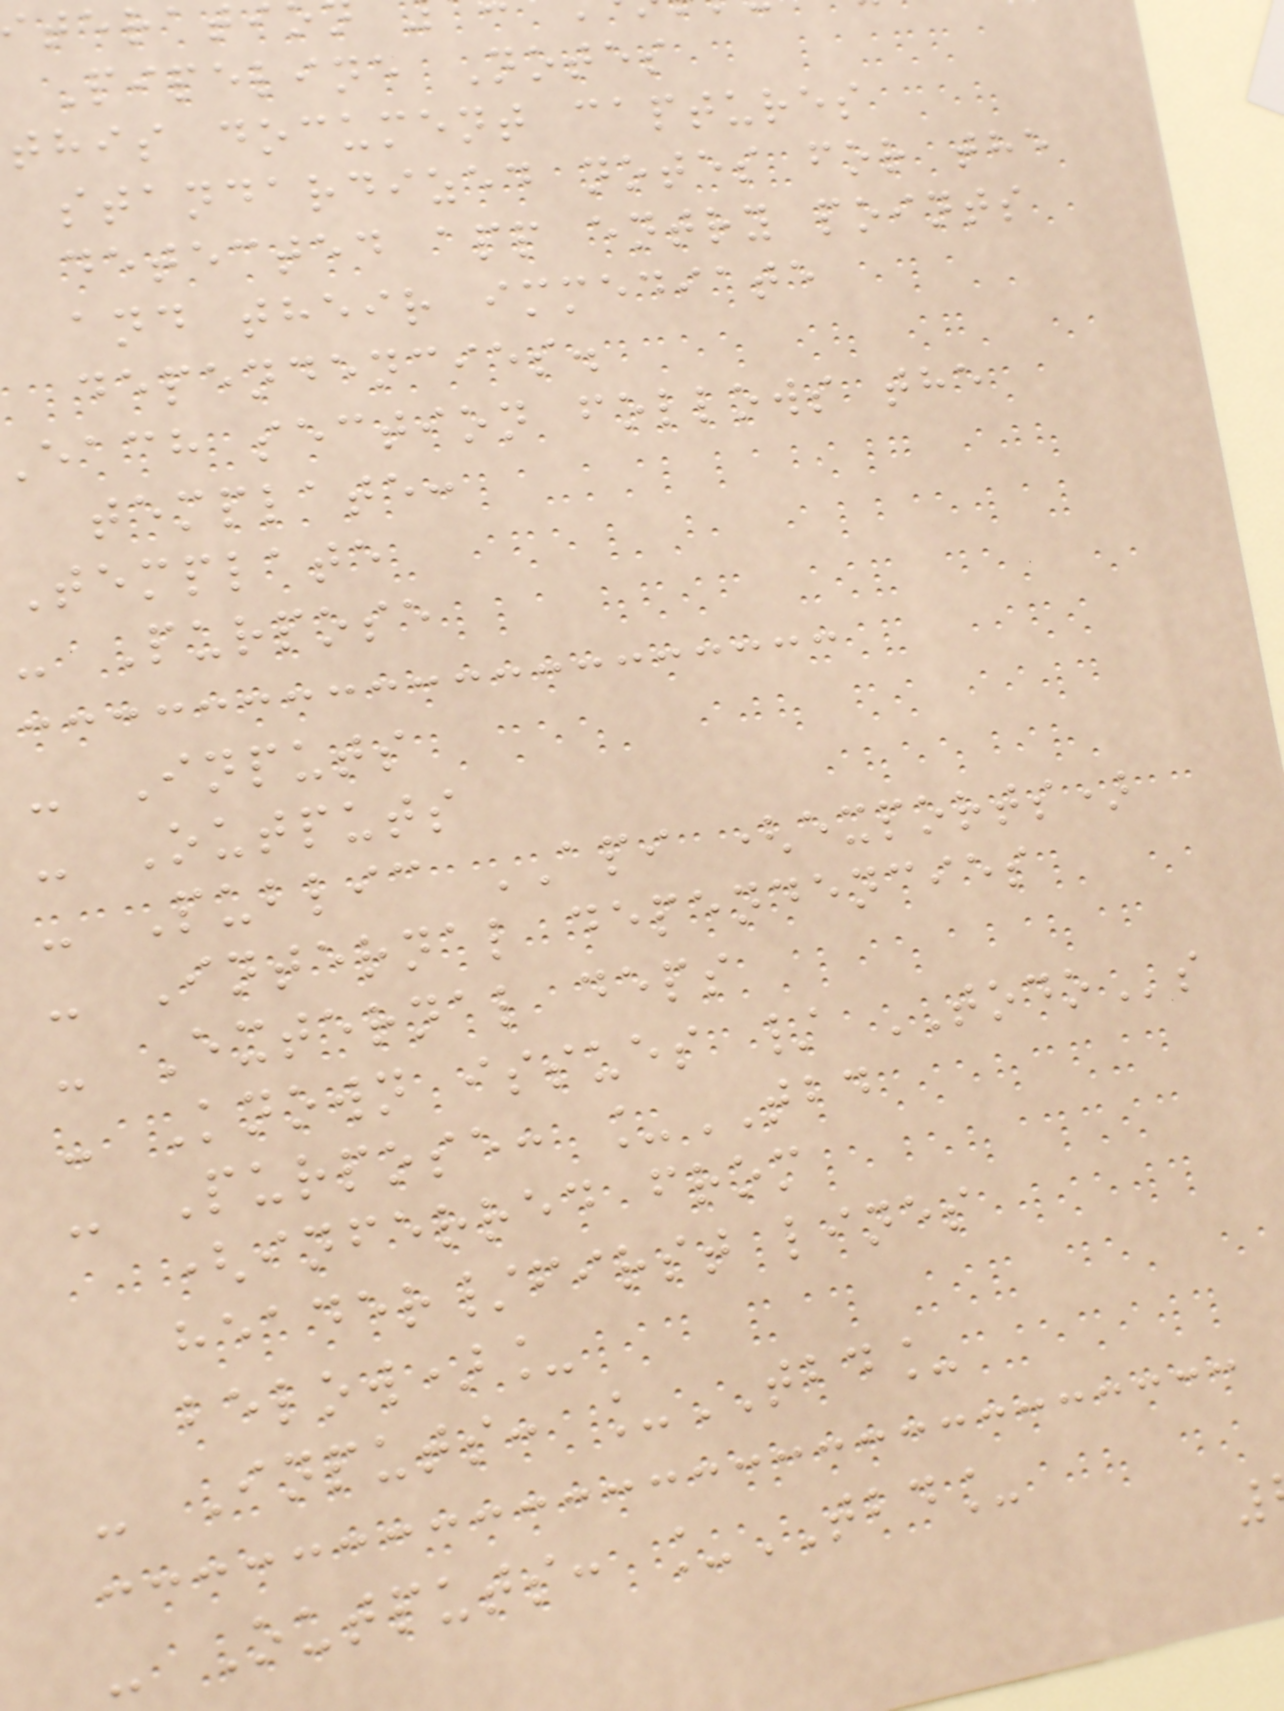Pipeline Notes
this document captures
standardized notes for the
detected app entry points
and their immediate
dependencies.
each section follows the
template:
Template
- Purpose
- Inputs
- Outputs
- Public API (exports)
- Internal dependencies
- External deps
- Known issues / TODOs
- Purpose: _TBD
(inferred from
header/first lines
below)_
- Inputs: _TBD_
- Outputs: _TBD_
